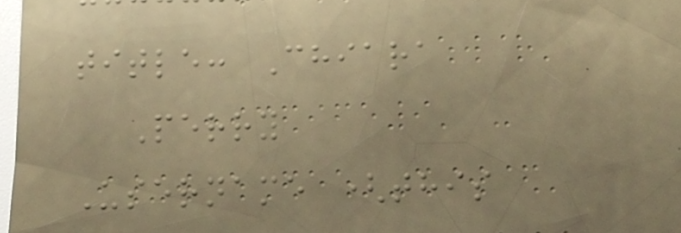title: Chiara
Perry
Username (this
